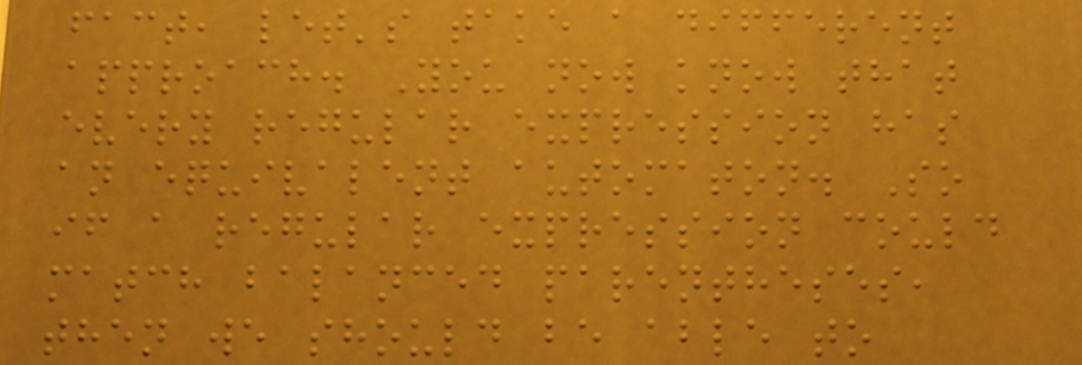fact, let's take a different
approach. You now know that
every regular expression has
an equivalent automaton. So
if a regular expression could
match balanced parentheses,
then we should be able to
